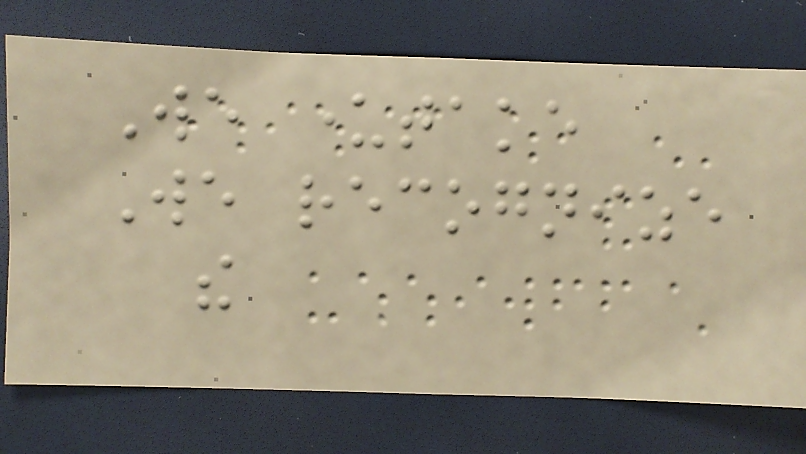We undertake
We recognize
the
